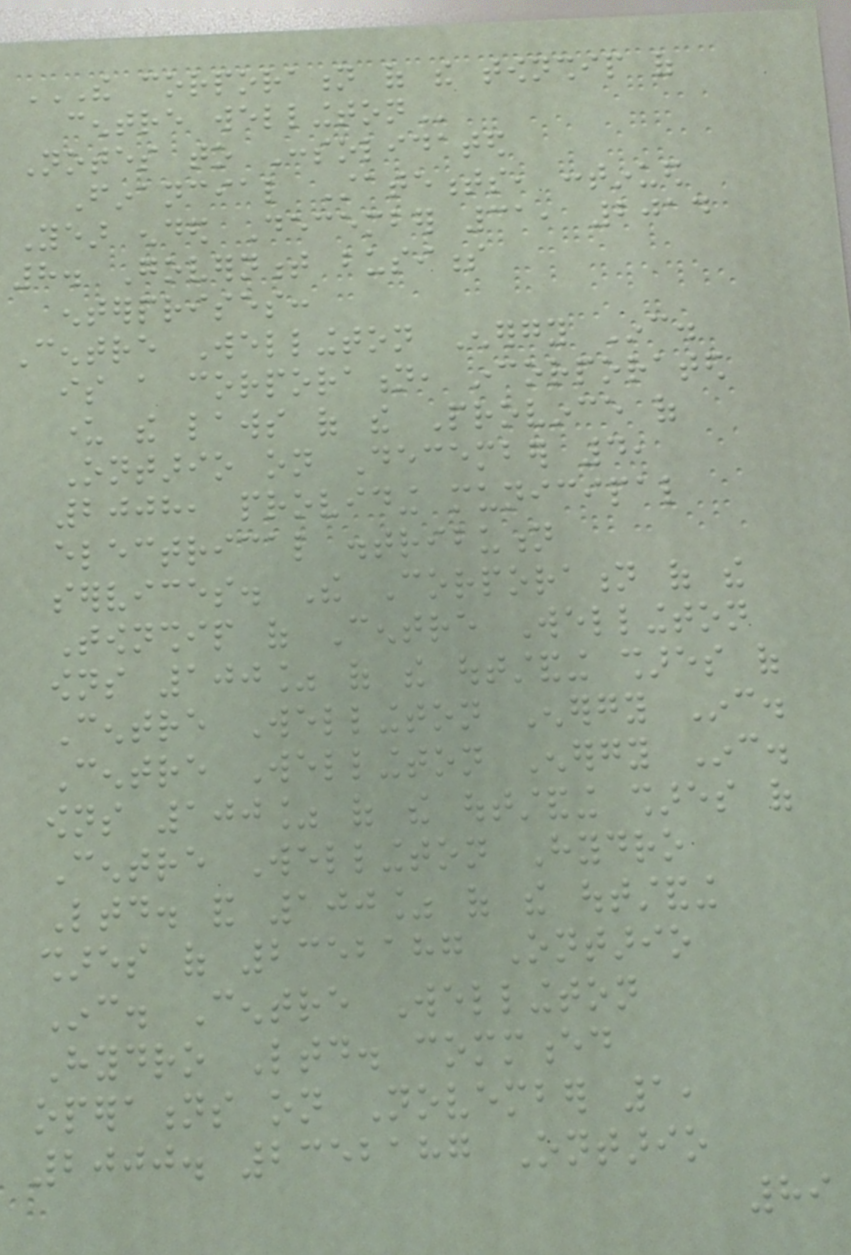THE CORPORATION OF THE TOWNSHIP OF
CENTRE WELLINGTON
Notes to Consolidated
Financial Statements, continued
Year ended December 31, 2014
8. Government business
enterprises:
Centre Wellington Energy Inc.
is a corporation, incorporated
under the laws of the Province of
Ontario on December 4,
2008, providing municipal
electrical distribution
services. The Corporation of the
Township of Centre Wellington
owns 100% of the outstanding shares of
Centre Wellington Energy Inc.
Centre Wellington Energy Inc.
owns 100% of the outstanding shares of
Centre Wellington Hydro
Ltd. and 100% of the outstanding
shares of 2352187 Ontario
Inc. Centre Wellington
Hydro Ltd. commenced
operations on November 1,
2000. 2352187 Ontario
89
